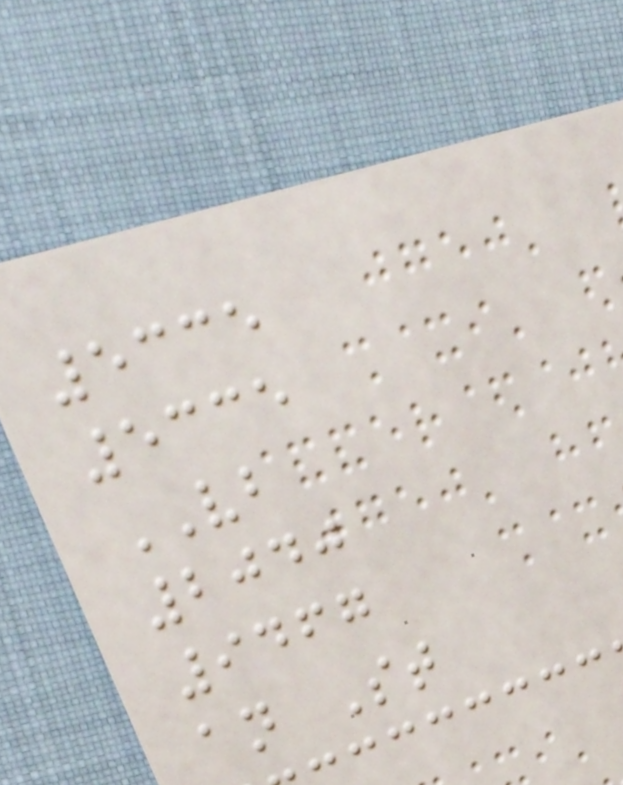5335
5335
VB
2040
9467
an St
